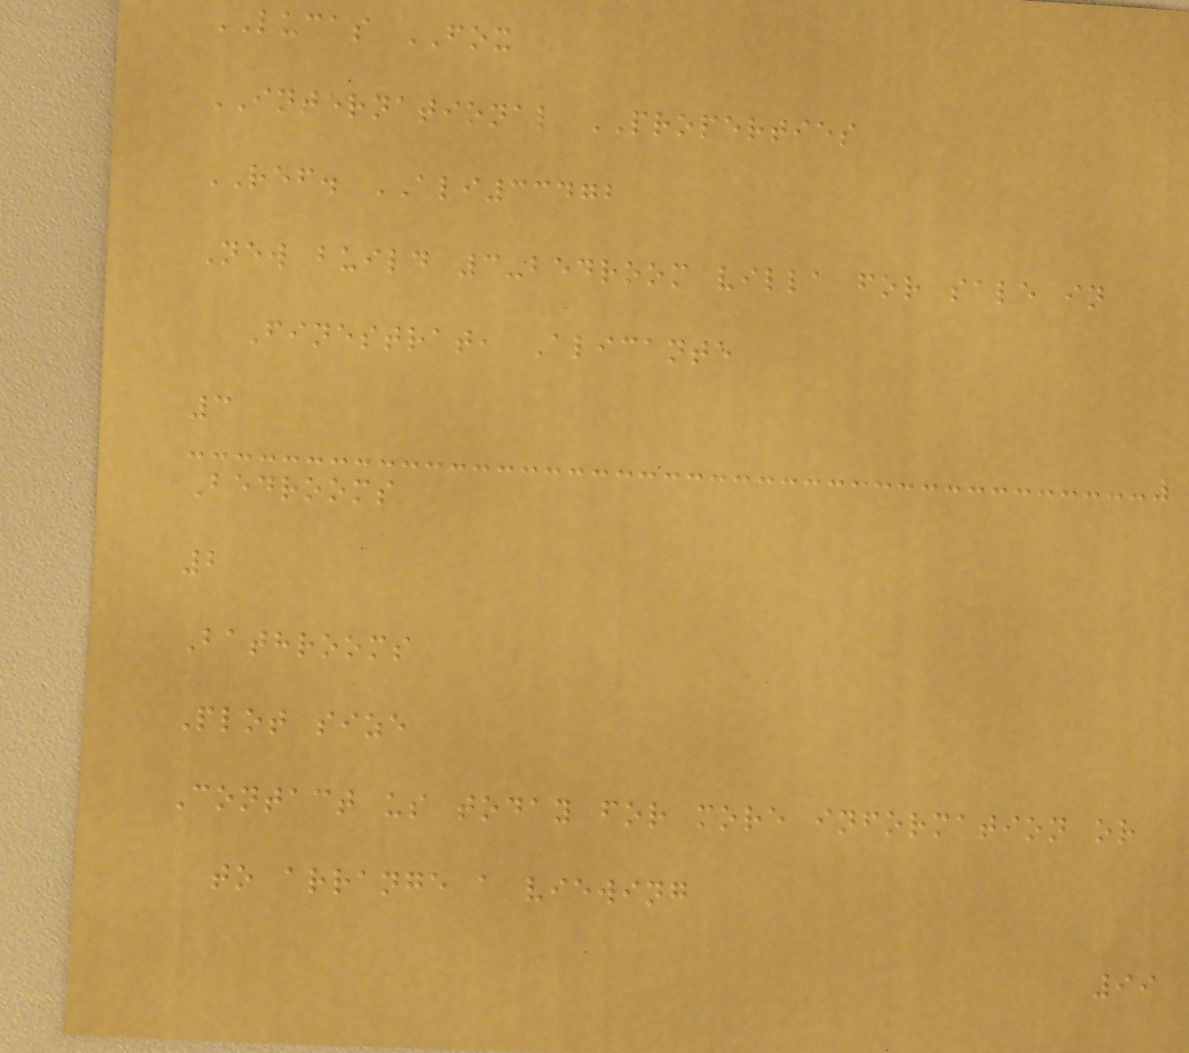LUCAS FOX
INTERNATIONAL PROPERTIES
REF. ALI33472
New build 3-bedroom villa for sale in
Finestrat, Alicante
3
Bedrooms
2
Bathrooms
Plot size
Contact us today for more information or
to arrange a viewing
99
